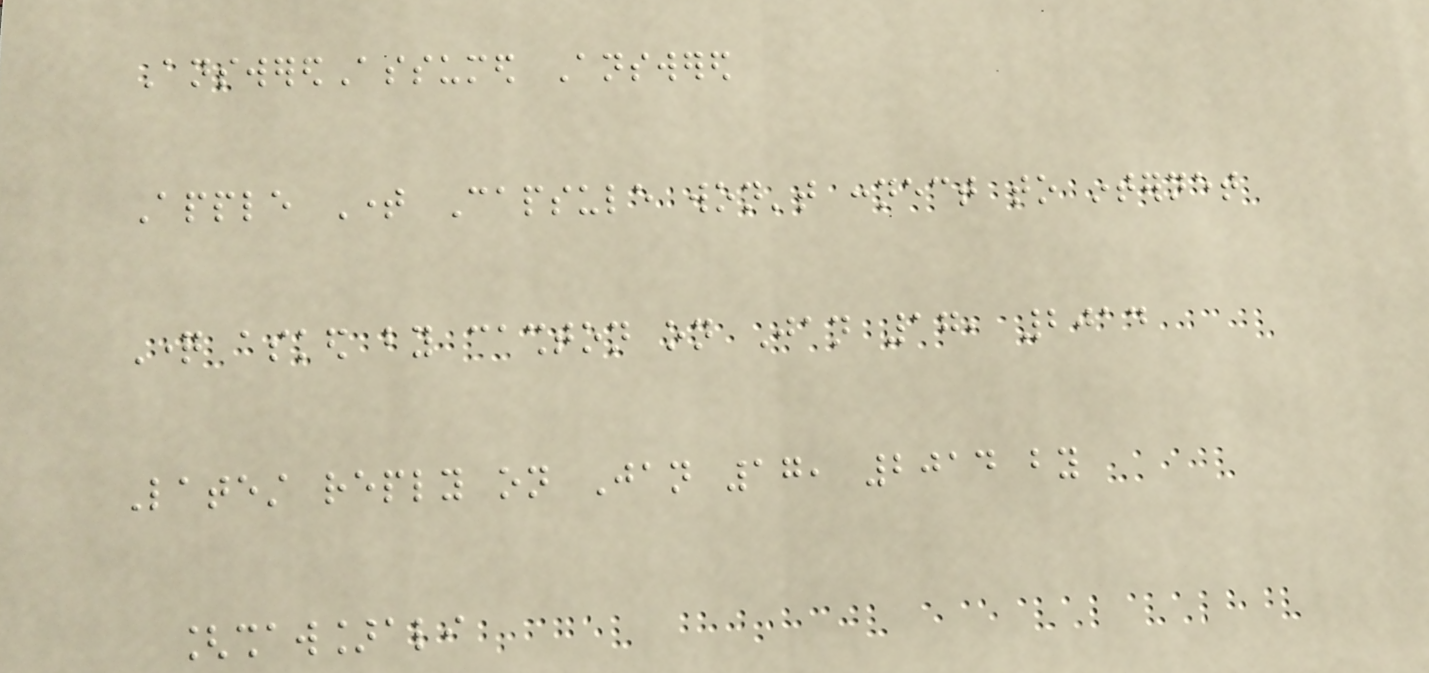AnsweredAssumed Answered
Apple Time Capsule won't connect to internet
Question asked by cashton on Jan 17, 2014
Latest reply on Jan 17, 2014 by
[shaw]ali
